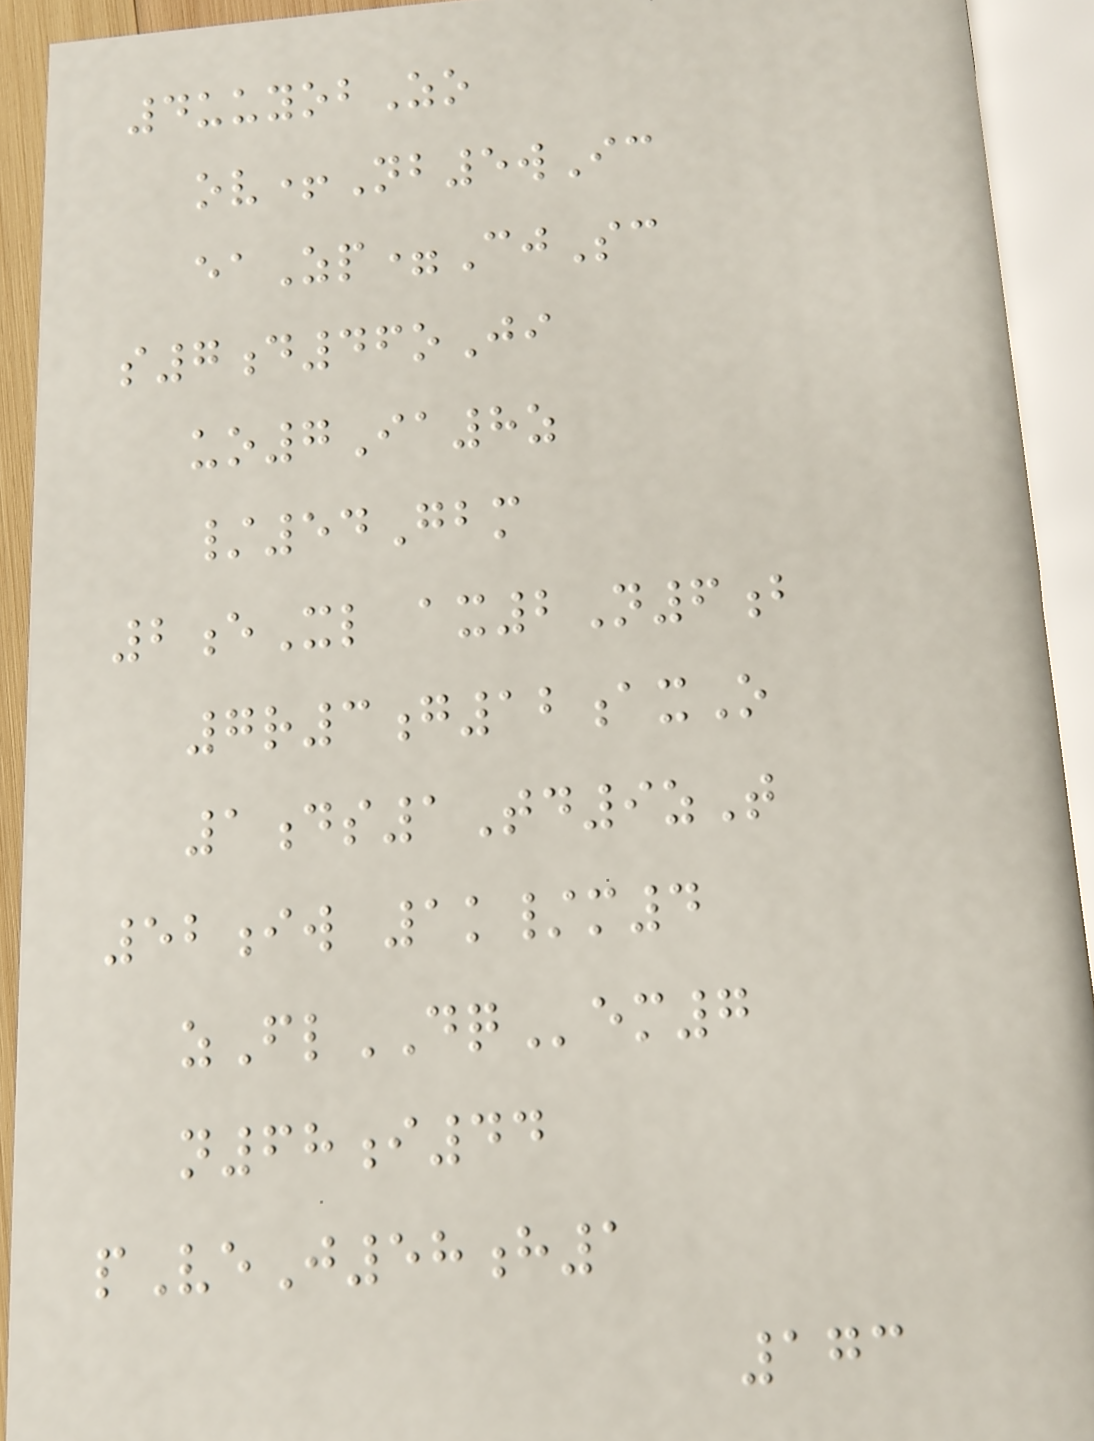4uuyobZo
ov+Nb5wIc
eaZp=CjSc
s7d46oJi
uo7Ia8z
/54Gbm
2eXl ax2N6b
7r3g12axO
1ds1Td9zT
52iw 1k/m4
zFlDQem7
n68i44
pVeJ58h1
173
